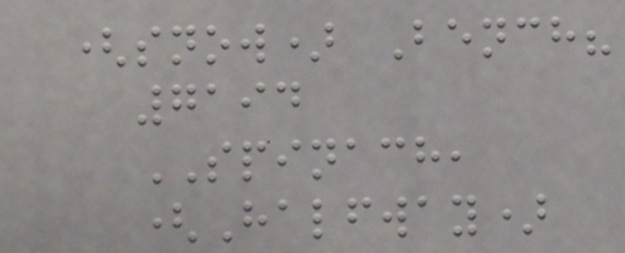(snow) Bench?
7194
SPINACH,
(Halfway)
